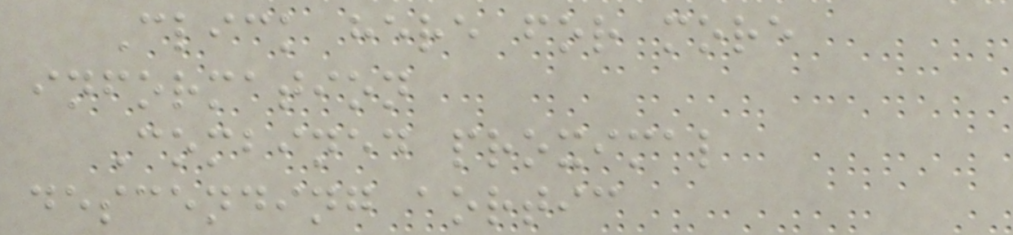Click here for more
information
Combined proximal
descending aortic
